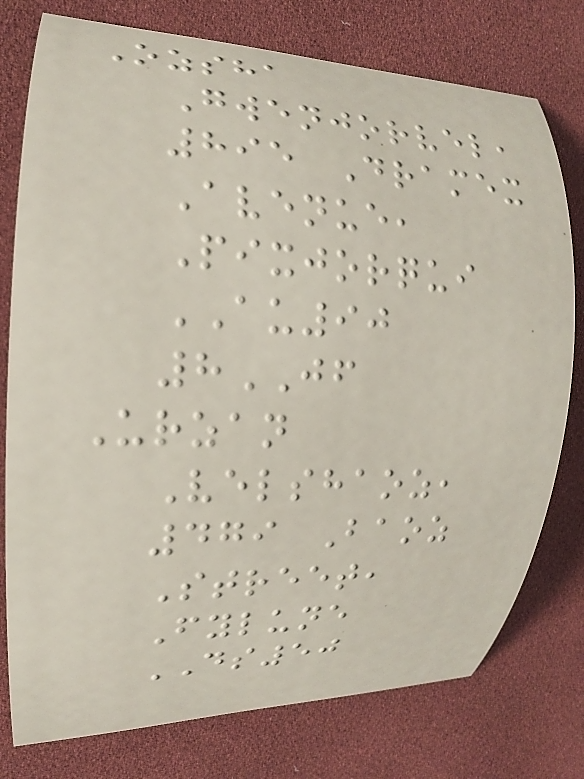Ozsha
Gwenjorvel,
895 Dramex
Avenue,
Pixjorqui
AU90
8JF
Urzan
Velshaoz,
479 Baoz
Street,
Fylune
DS50
